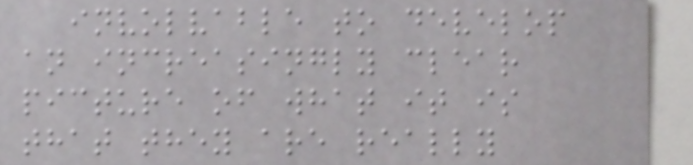involvable to develop
an increasingly clear
picture of what it is
that they are really
